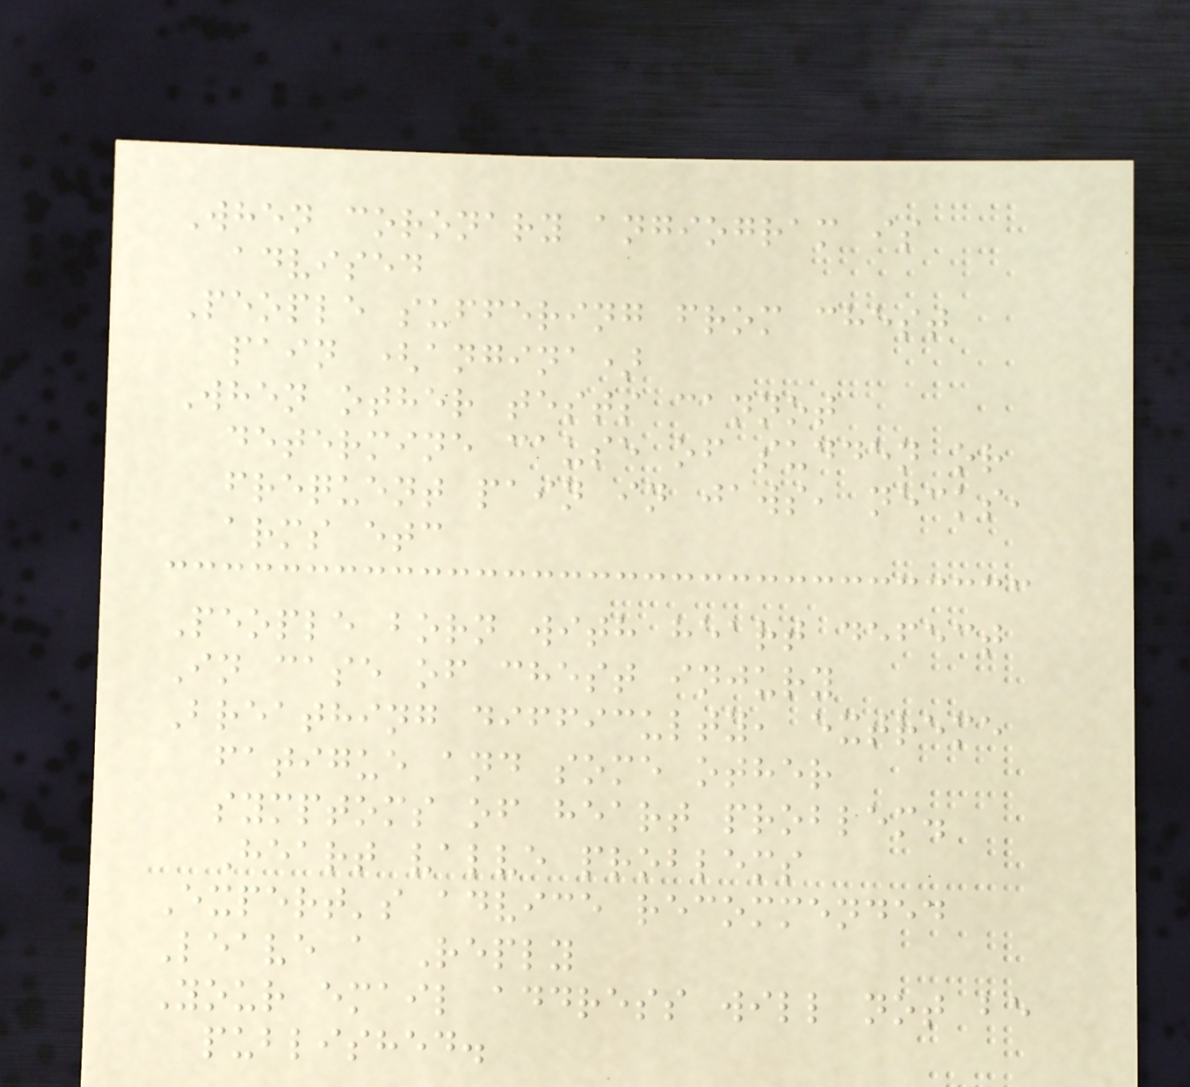When coronary angiogram is
advised
People suffering from chest
pain (angina)
When other tests cannot
determine cause of sudden or
frequent pain in jaws, necks,
arms etc
People born with heart defect
In case of chest injury
Breathing difficulty, extreme
fatigue and some other
symptoms of heart problem.
Heart valve problems
Expert's advice recommended
Leave a Reply
Your email address will not be
published.
